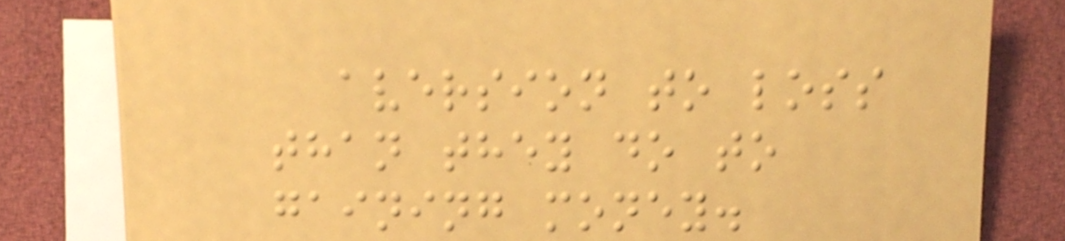aversion to loss
than they do to
gaining money.
